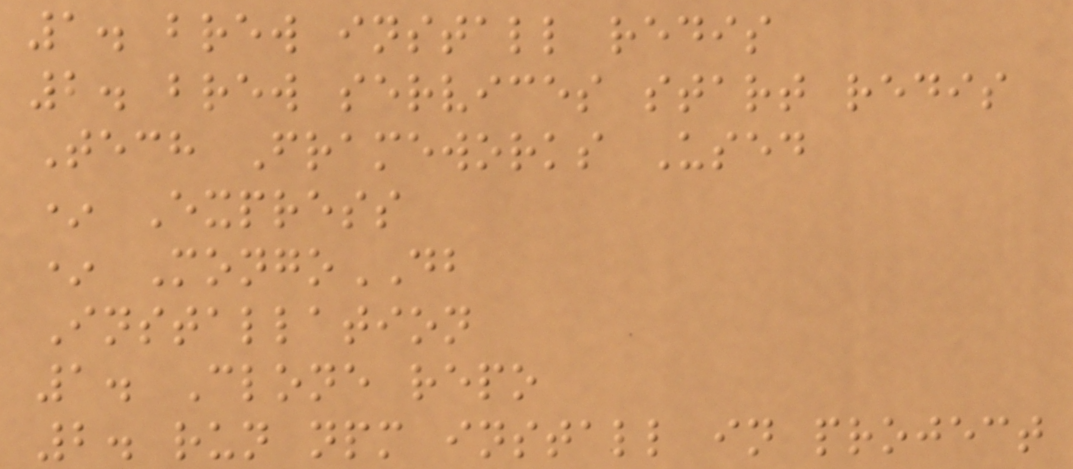1. brew install redis
2. brew services start redis
Tech Frameworks Used
* Express
* MongoDB
Installation
1. Clone repo
2. run npm install in project
